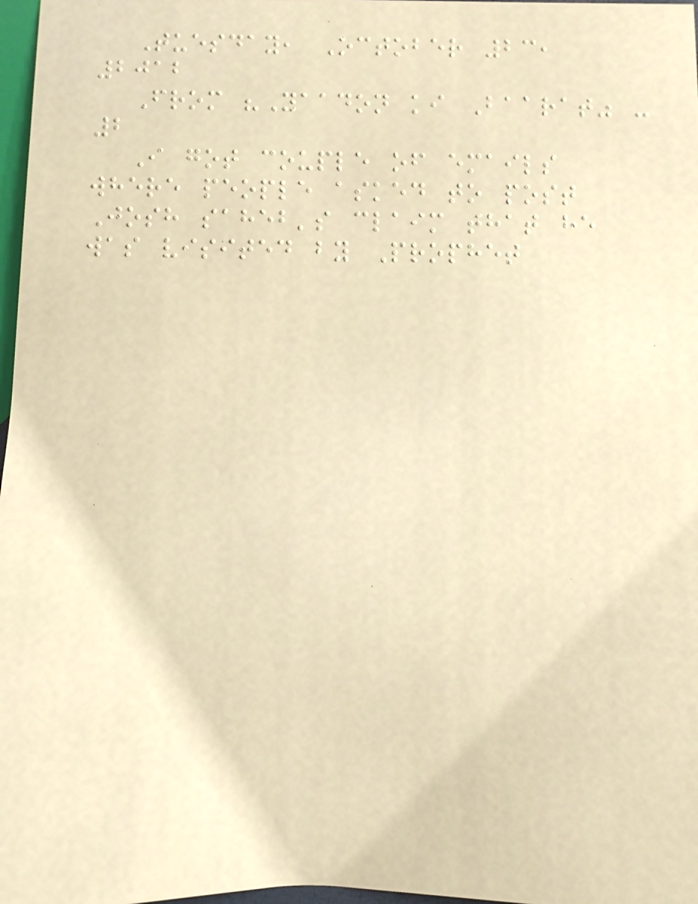Tuesday, October 23,
2012
From "Yaadon ki Baarat" -
2
I got couple of emails
where people asked to post
Josh saheb's claim that he
was visited by Prophet
